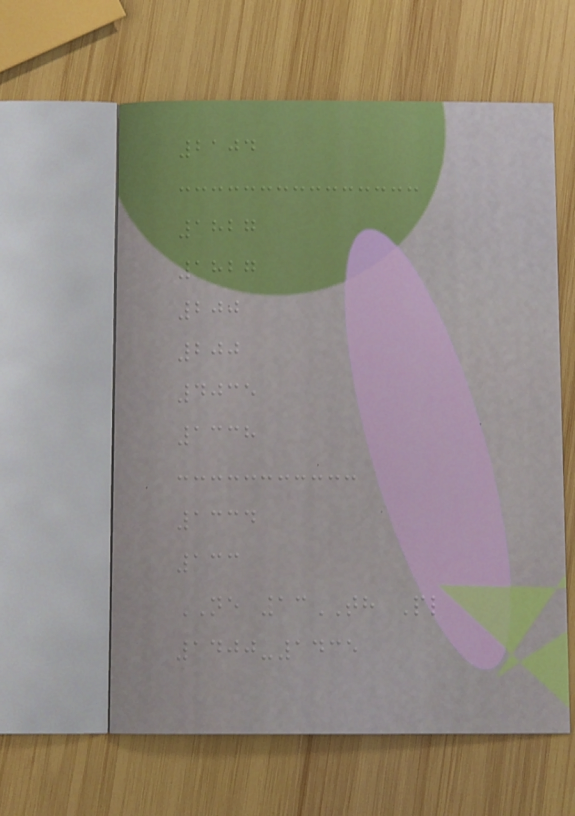2104
1827
1827
200
200
4035
1338
1334
133
NE 13TH Pl
1400-1435
